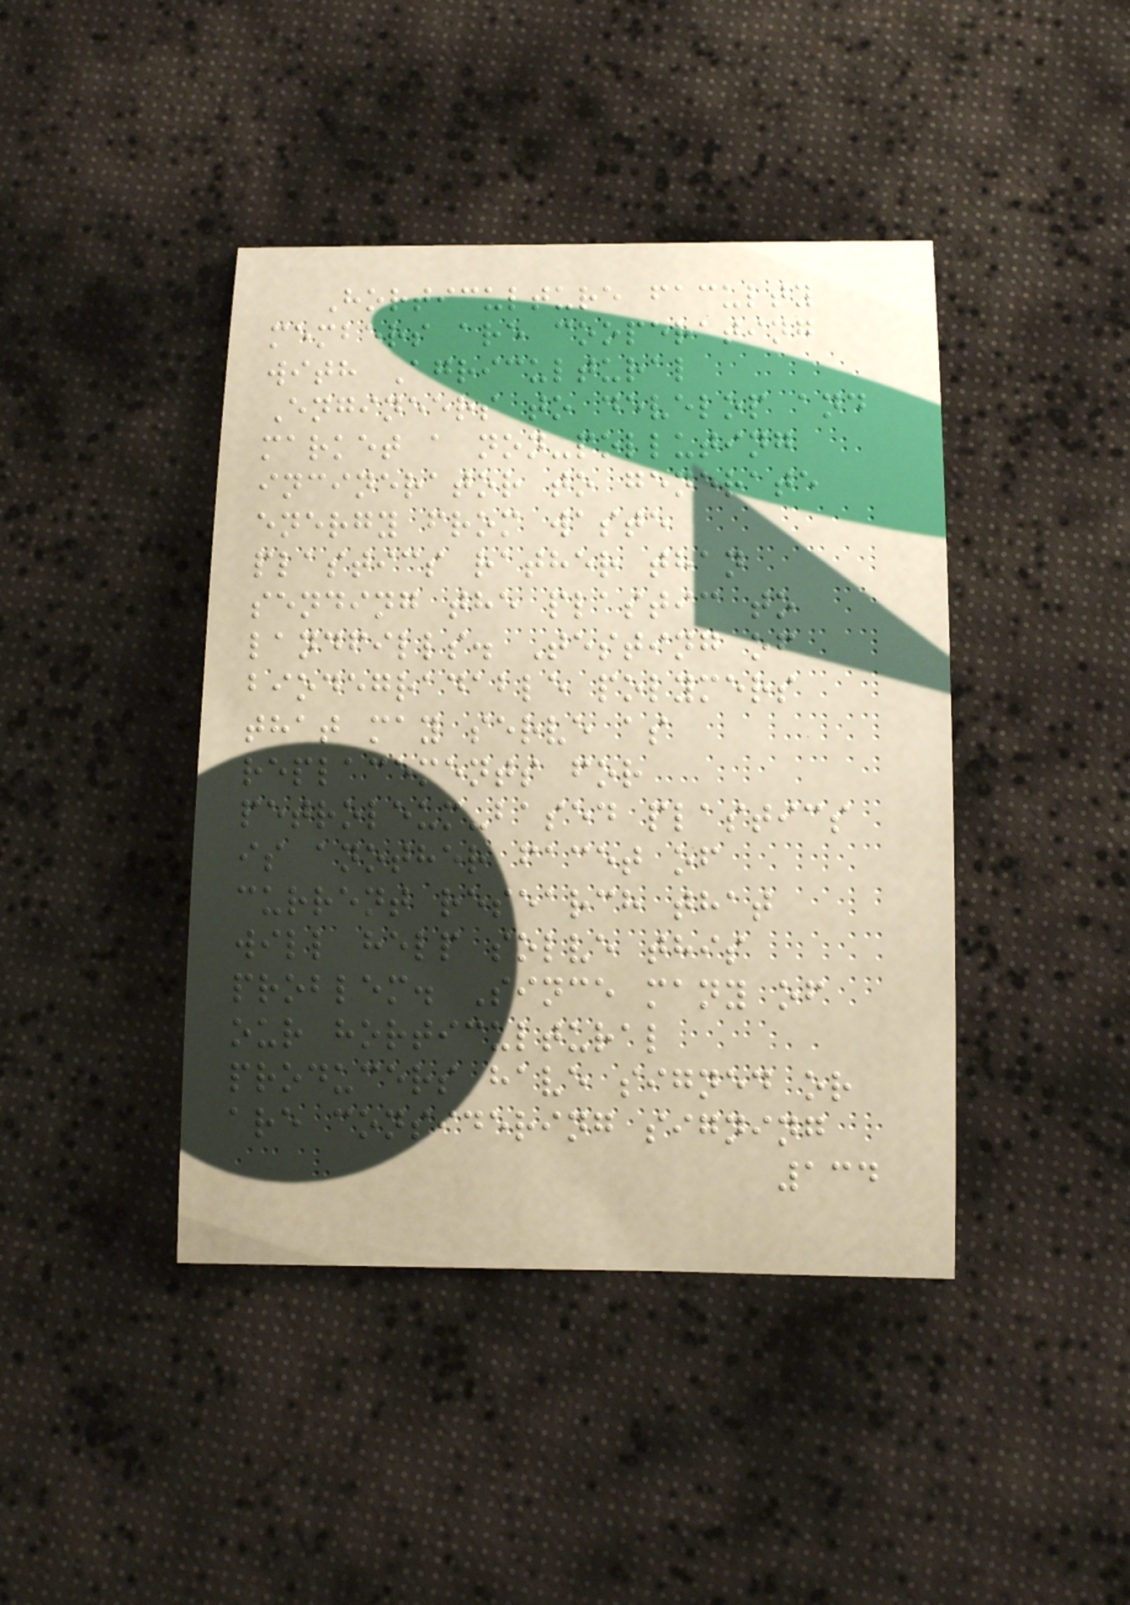Horticulture faculty
members are cooperating
with Agricultural
Engineers to develop and
market a non-polluting
incinerator to generate
energy from waste
plastics rather than
sending the plastic to
landfills. Testing of
biodegradable polymers
that may serve as
replacements for
petroleum-based plastics
is another facet of
current research that
will help solve this
problem. Since many of
our horticultural
producers have signed or
are considering signing
134
